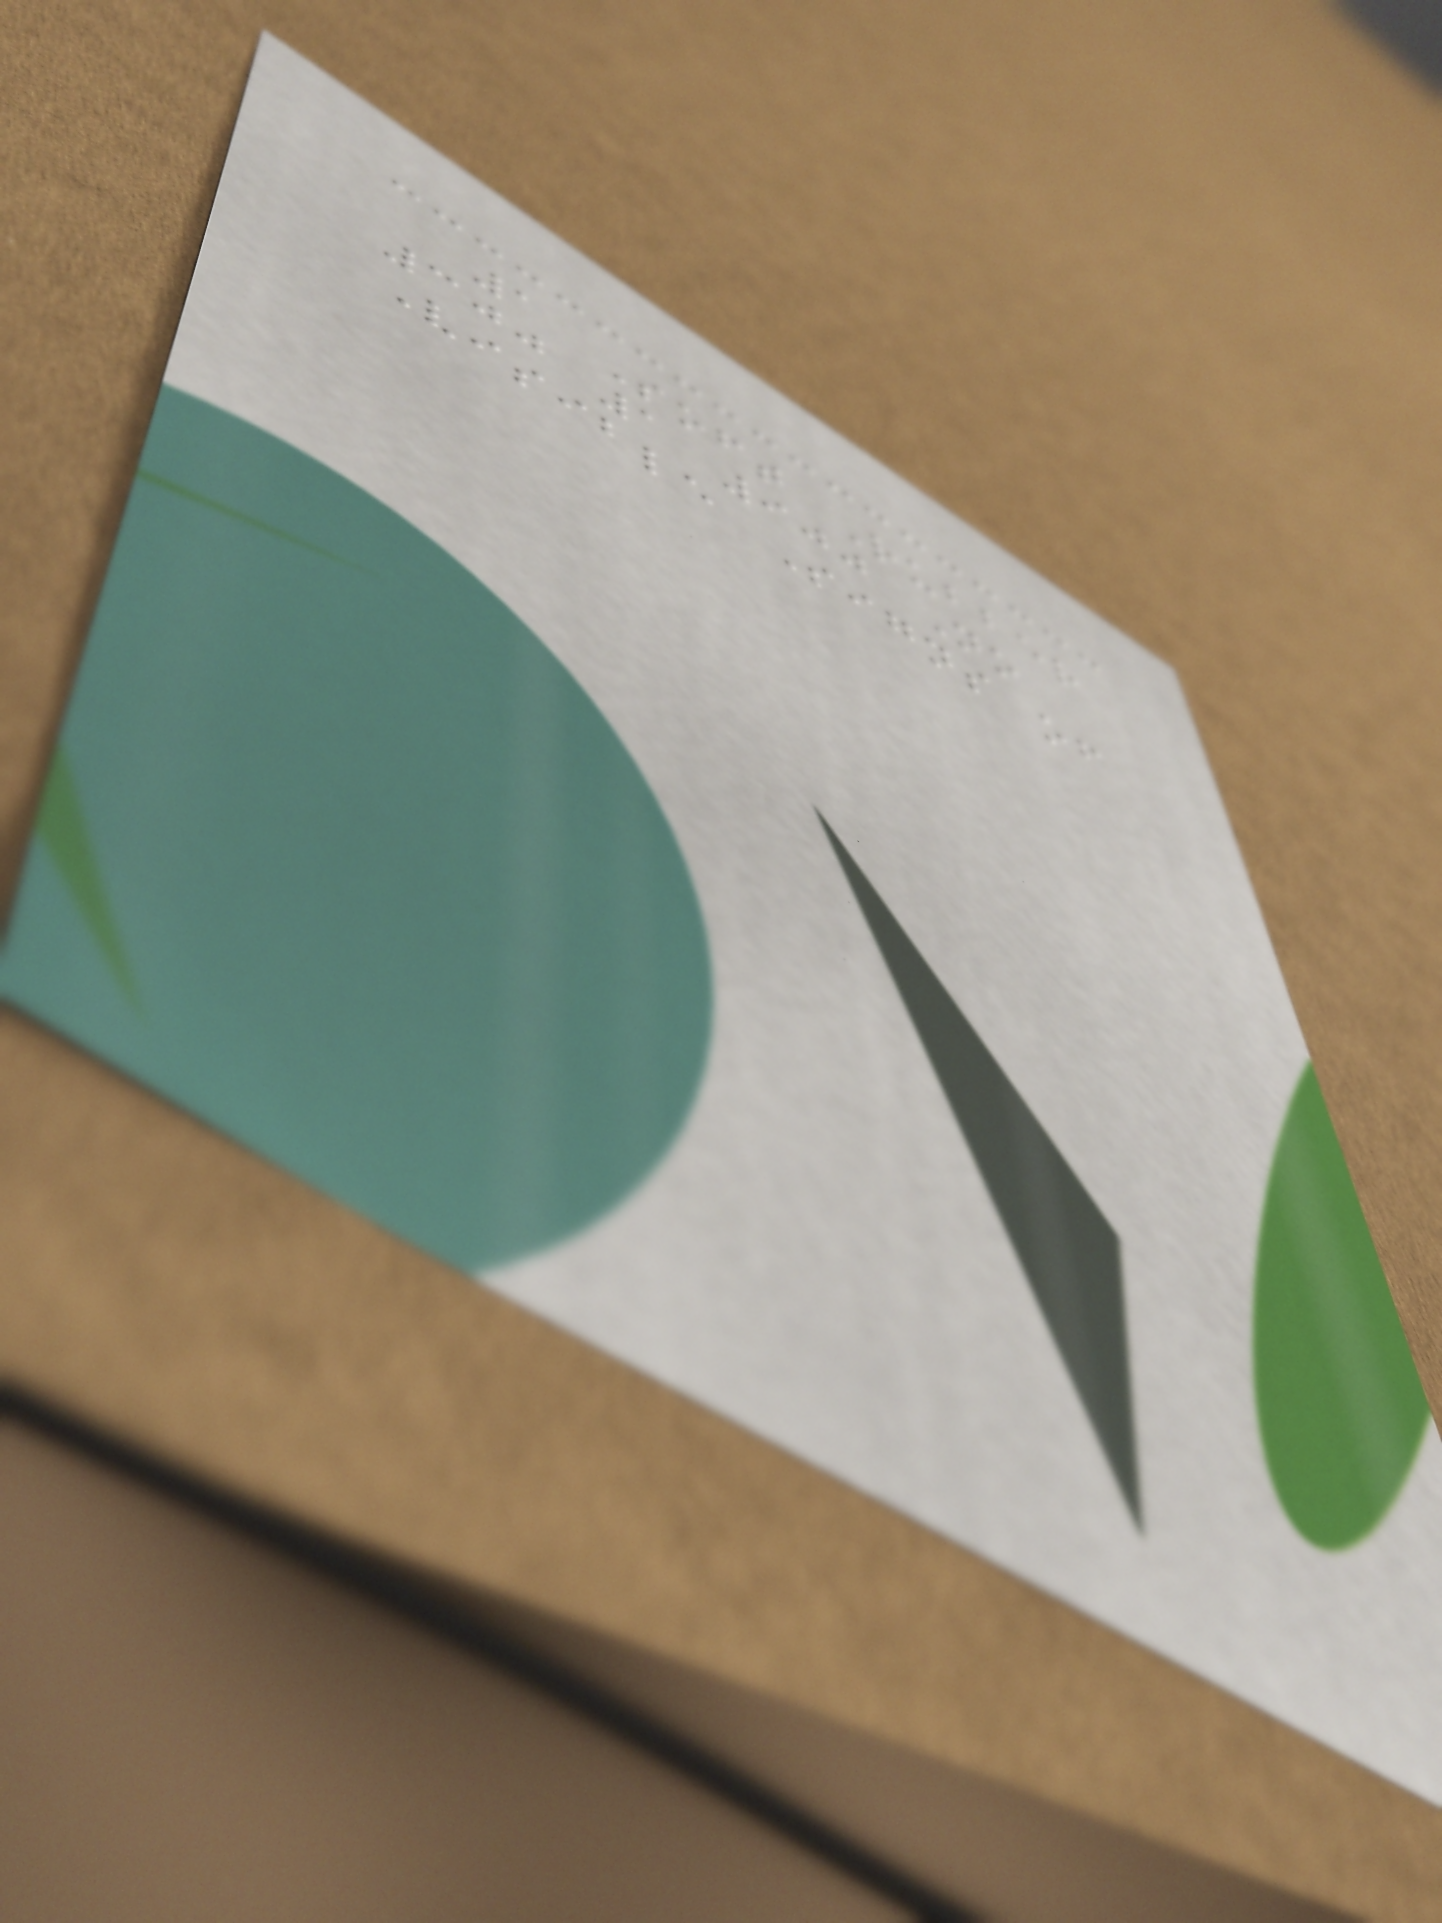1 Soft Rubber
300 1 900 No
Visible Signs of
